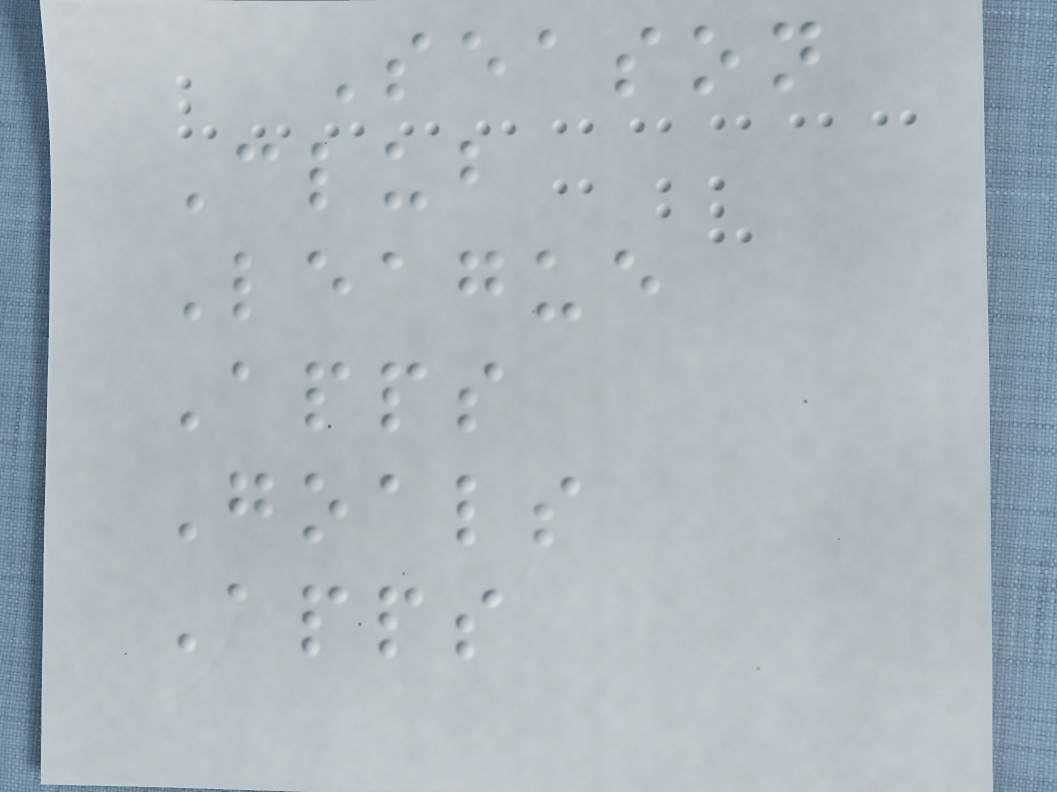Season
Club
League
Apps
Goals
Apps
